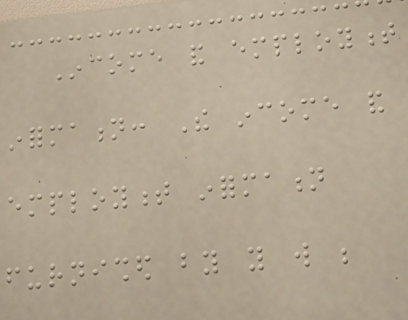Income and employment
information: The income and
employment information
furnished by you will be
